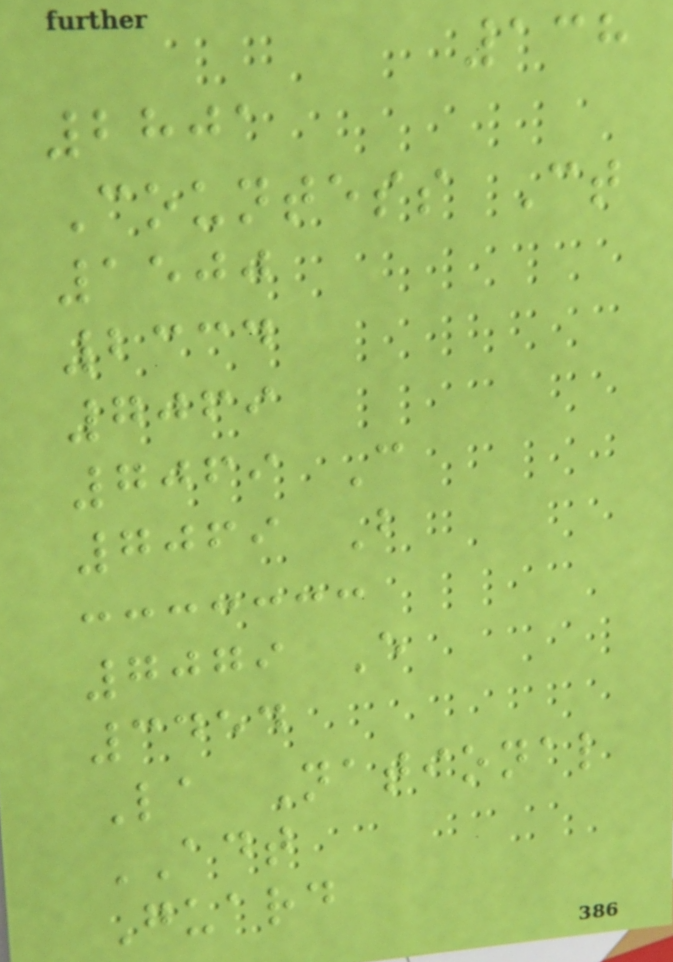138
2801
Countess Ct
1500
2334
7069
7069 C
7069 B
7079 E
3454
La National
ADT
Guard
